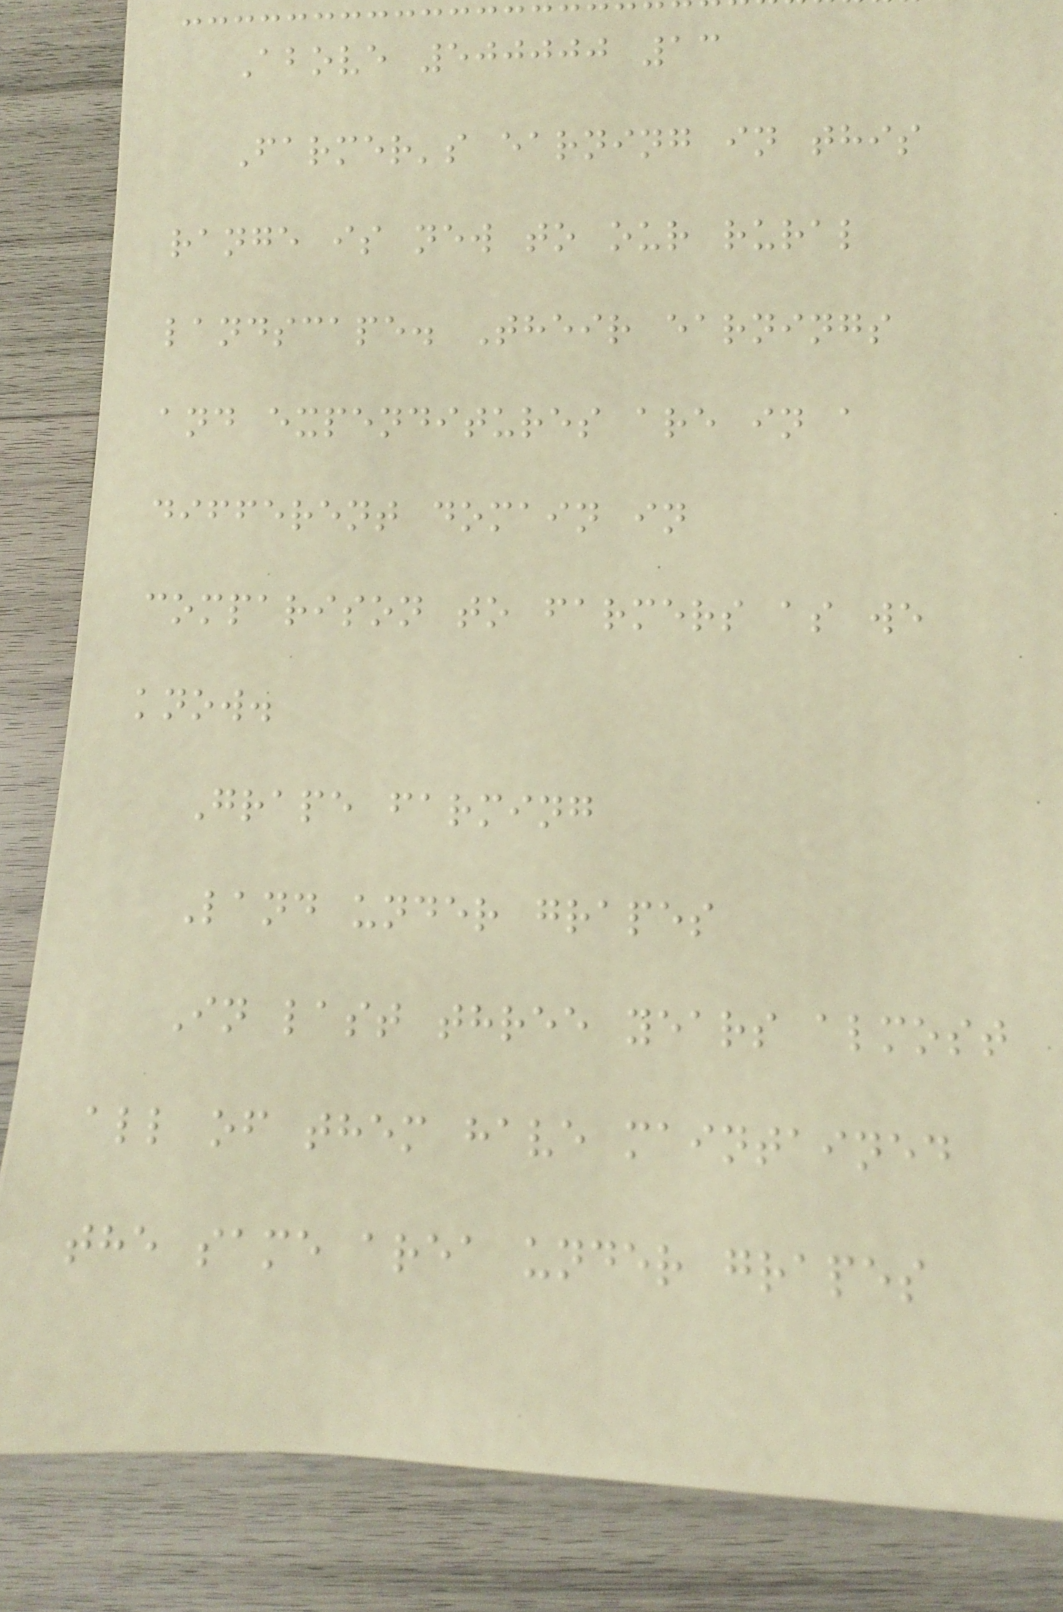Above 500000 13
Farmer's earning in this
range is new to our rural
landscape. Their earnings
and expenditures are in a
different domain in
comparison to farmers as we
know.
Grape farming
Land under grapes
In last three years almost
all of them have maintained
the same area under grapes
